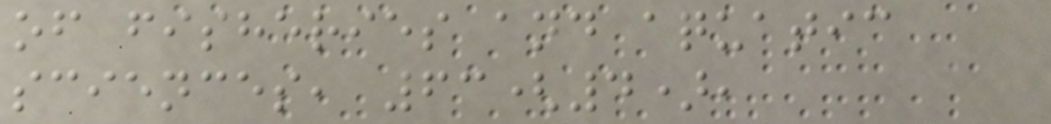of fisheries and aquatic
sciences, 63(4),
